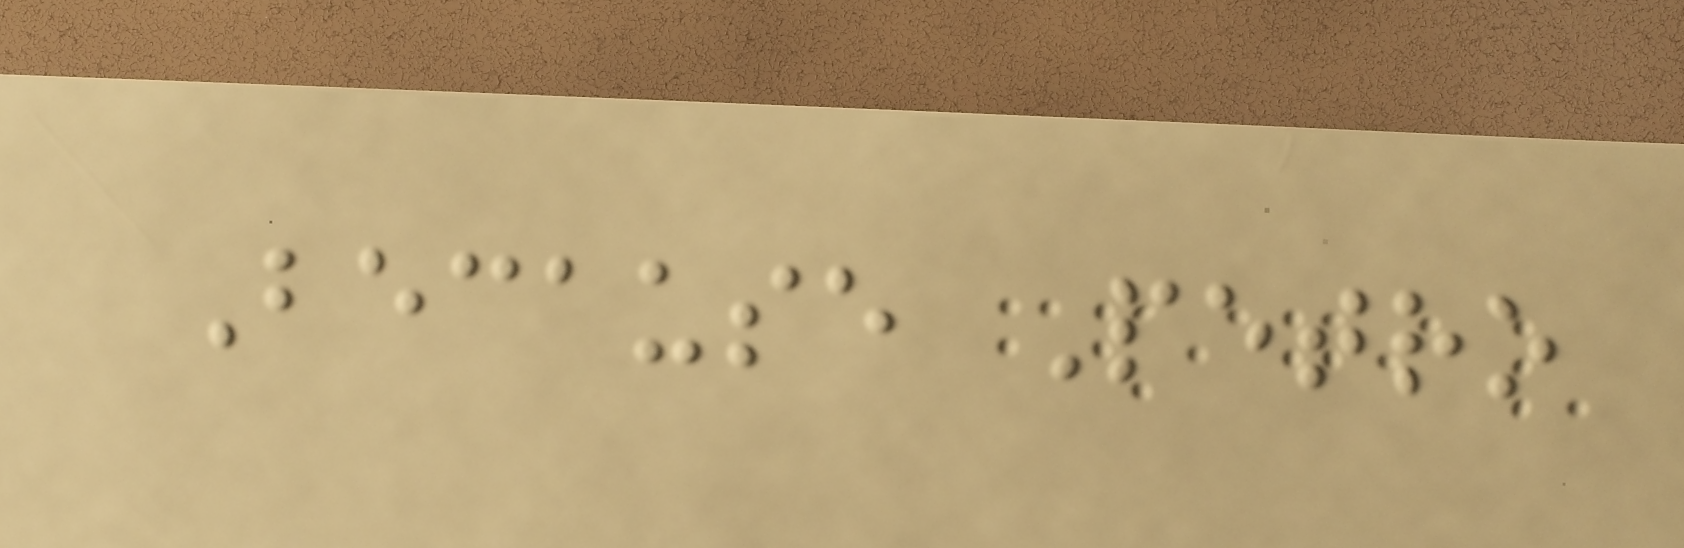Because Petro
